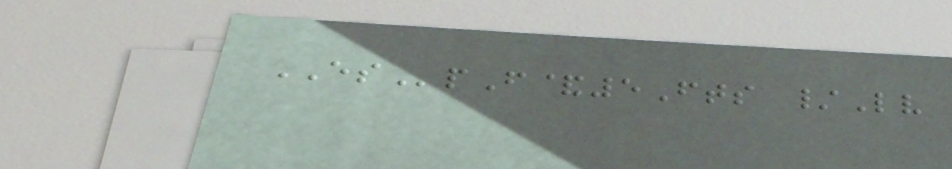ESpF&5Fts /Lv
